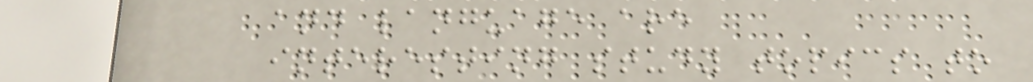and language are
interesting study topics to
